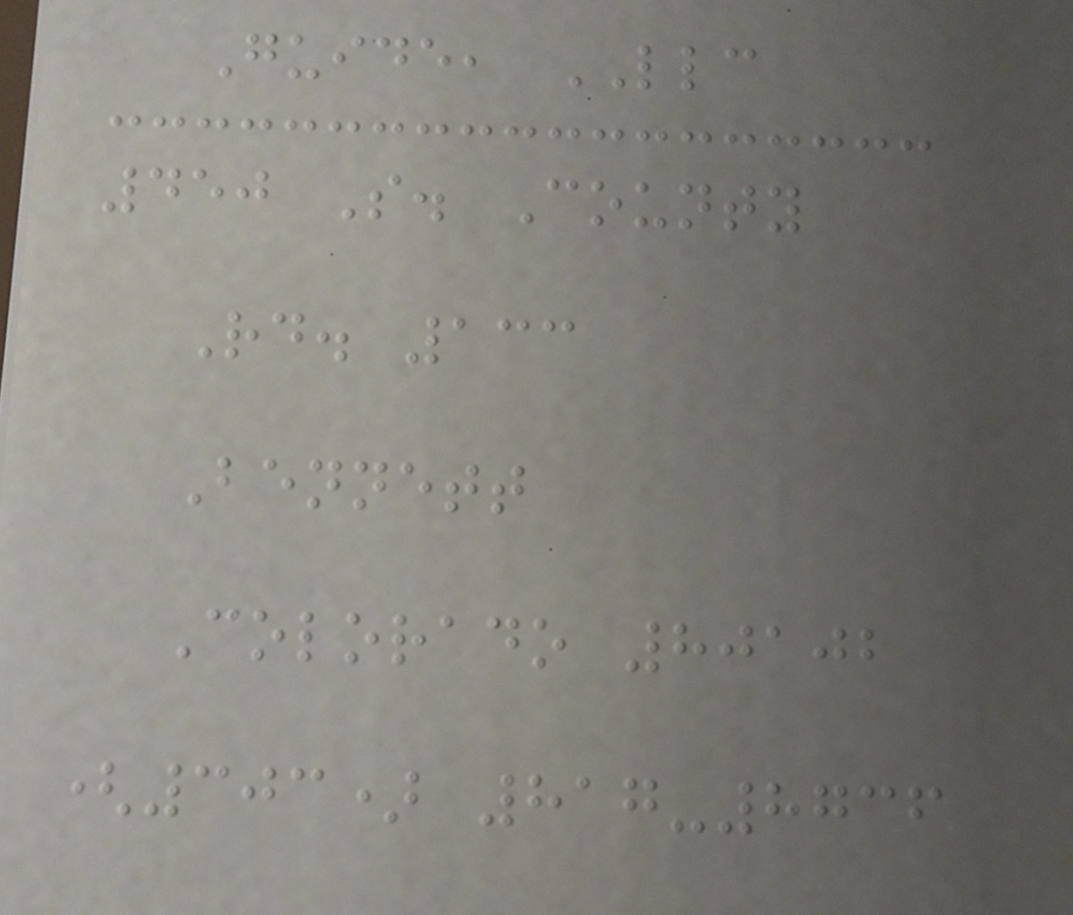Guide, LLC
450 S. County
Rd. 133
Bennett
Colorado 80102
(303) 817-8736
